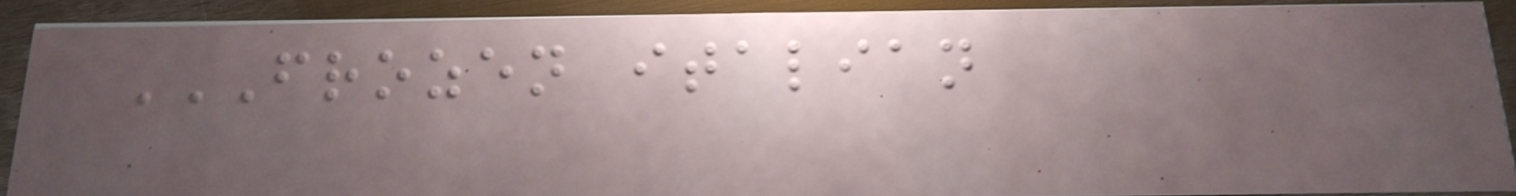FROZEN ITALIAN
